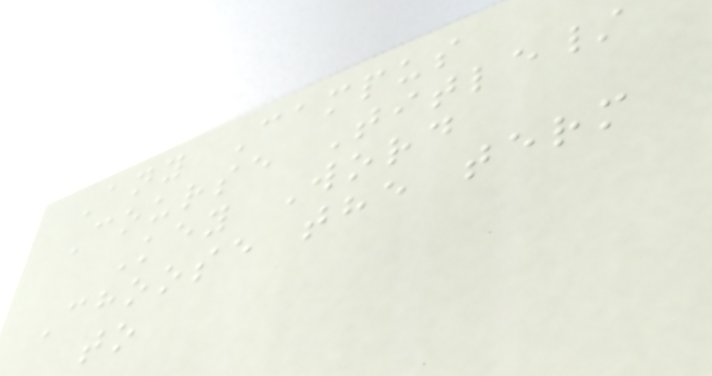Any Campus
Course Title/
Key Word
Choose the term
to
